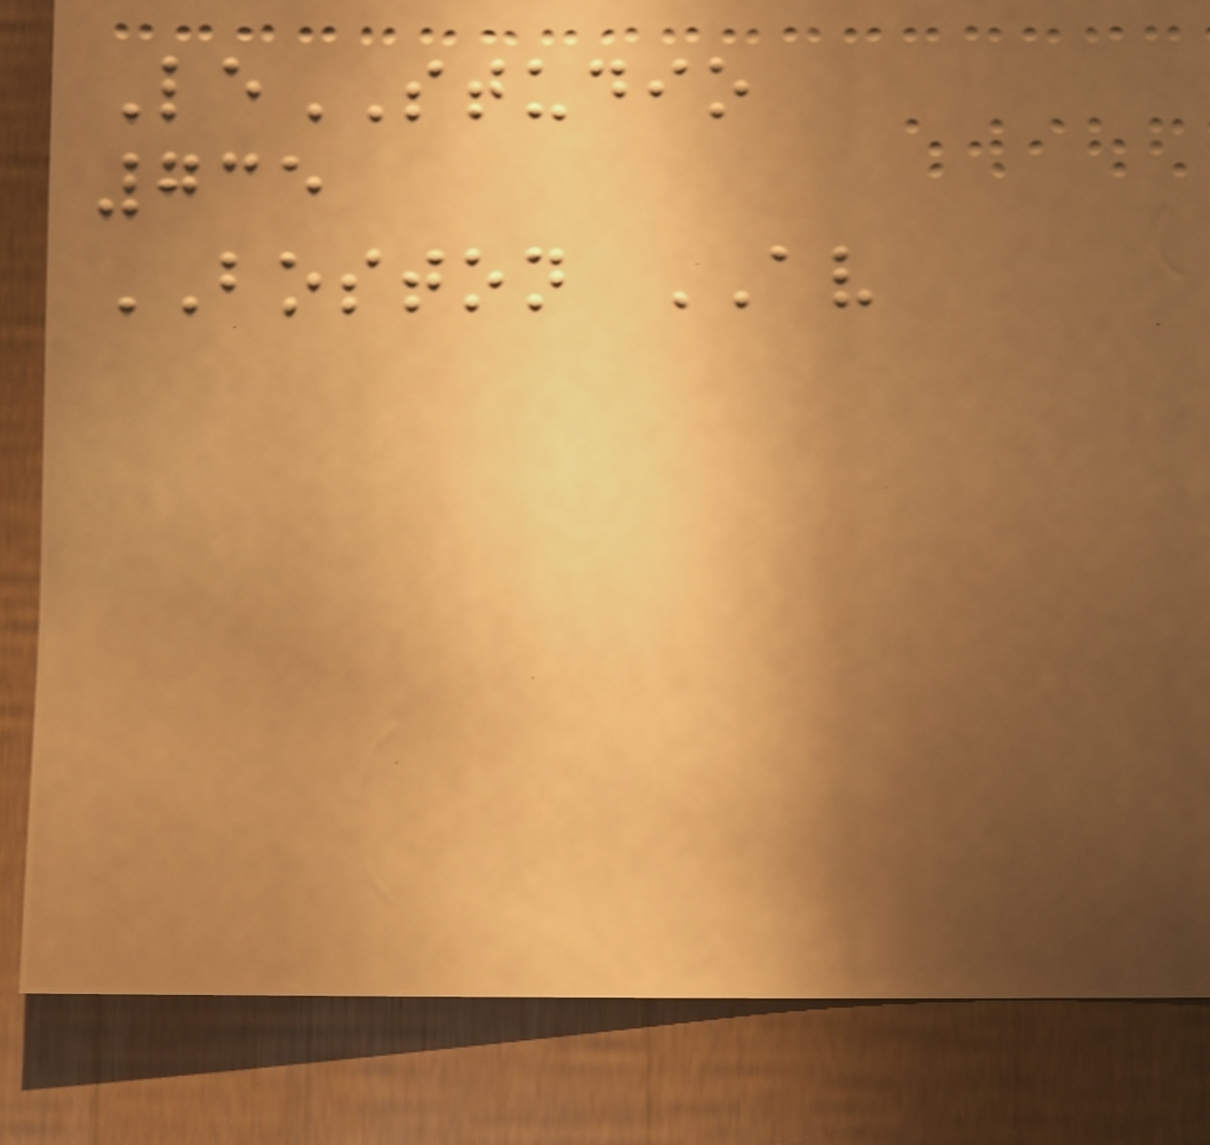LeSTUDIO
735
BOSTON AV
